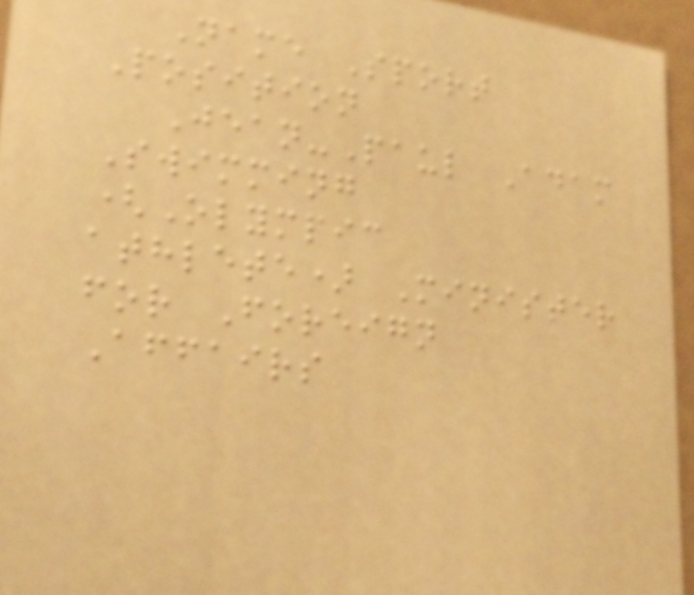Name Sport
Position
Jean-Paul Adam
Swimming
(Olympic
athlete) Minister
for Foreign
Affairs
